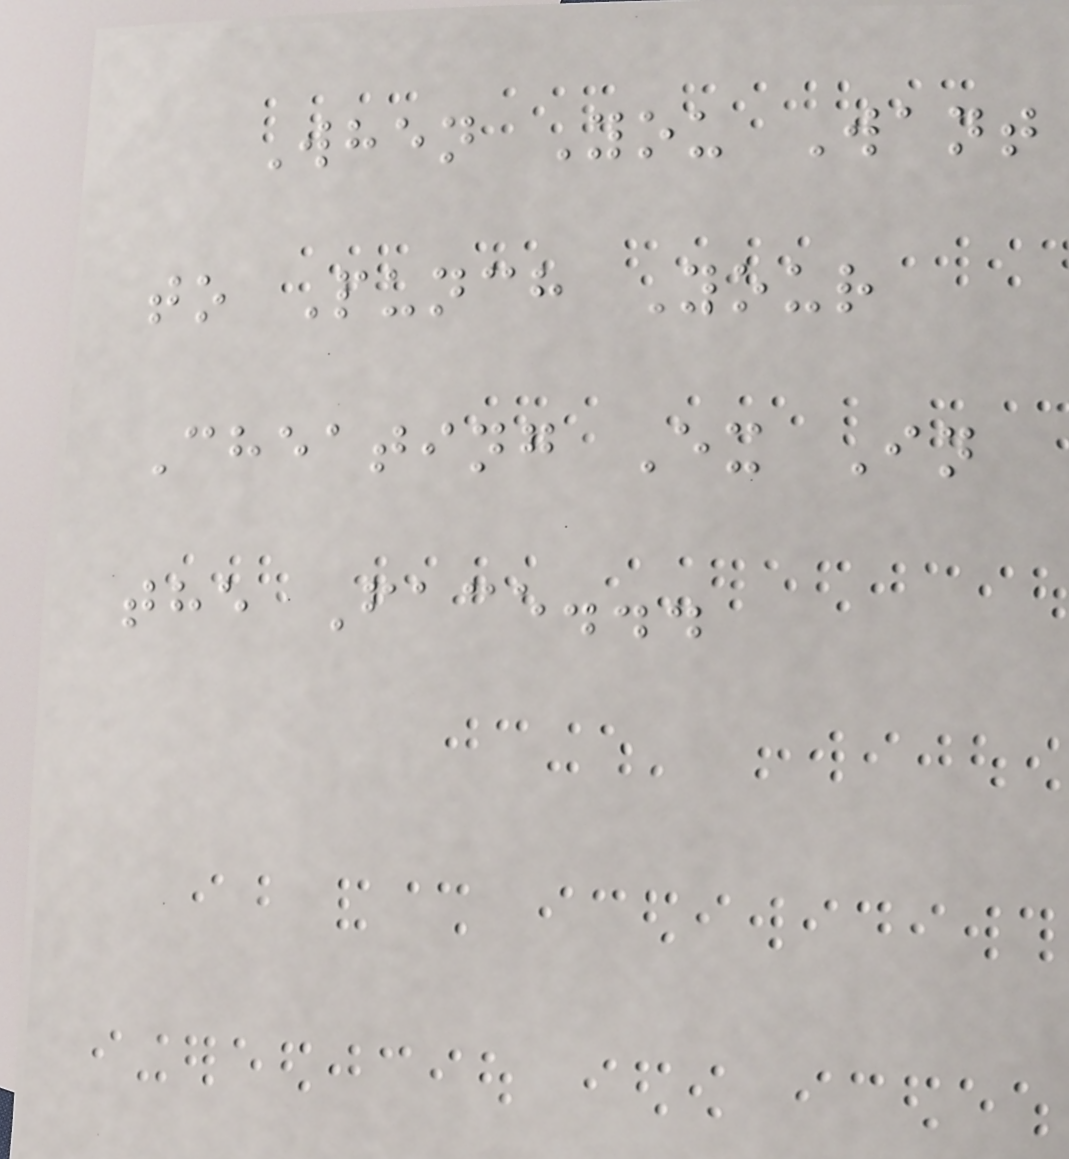When You Want
to Punch Your
Cheating Ex In
the Face...
